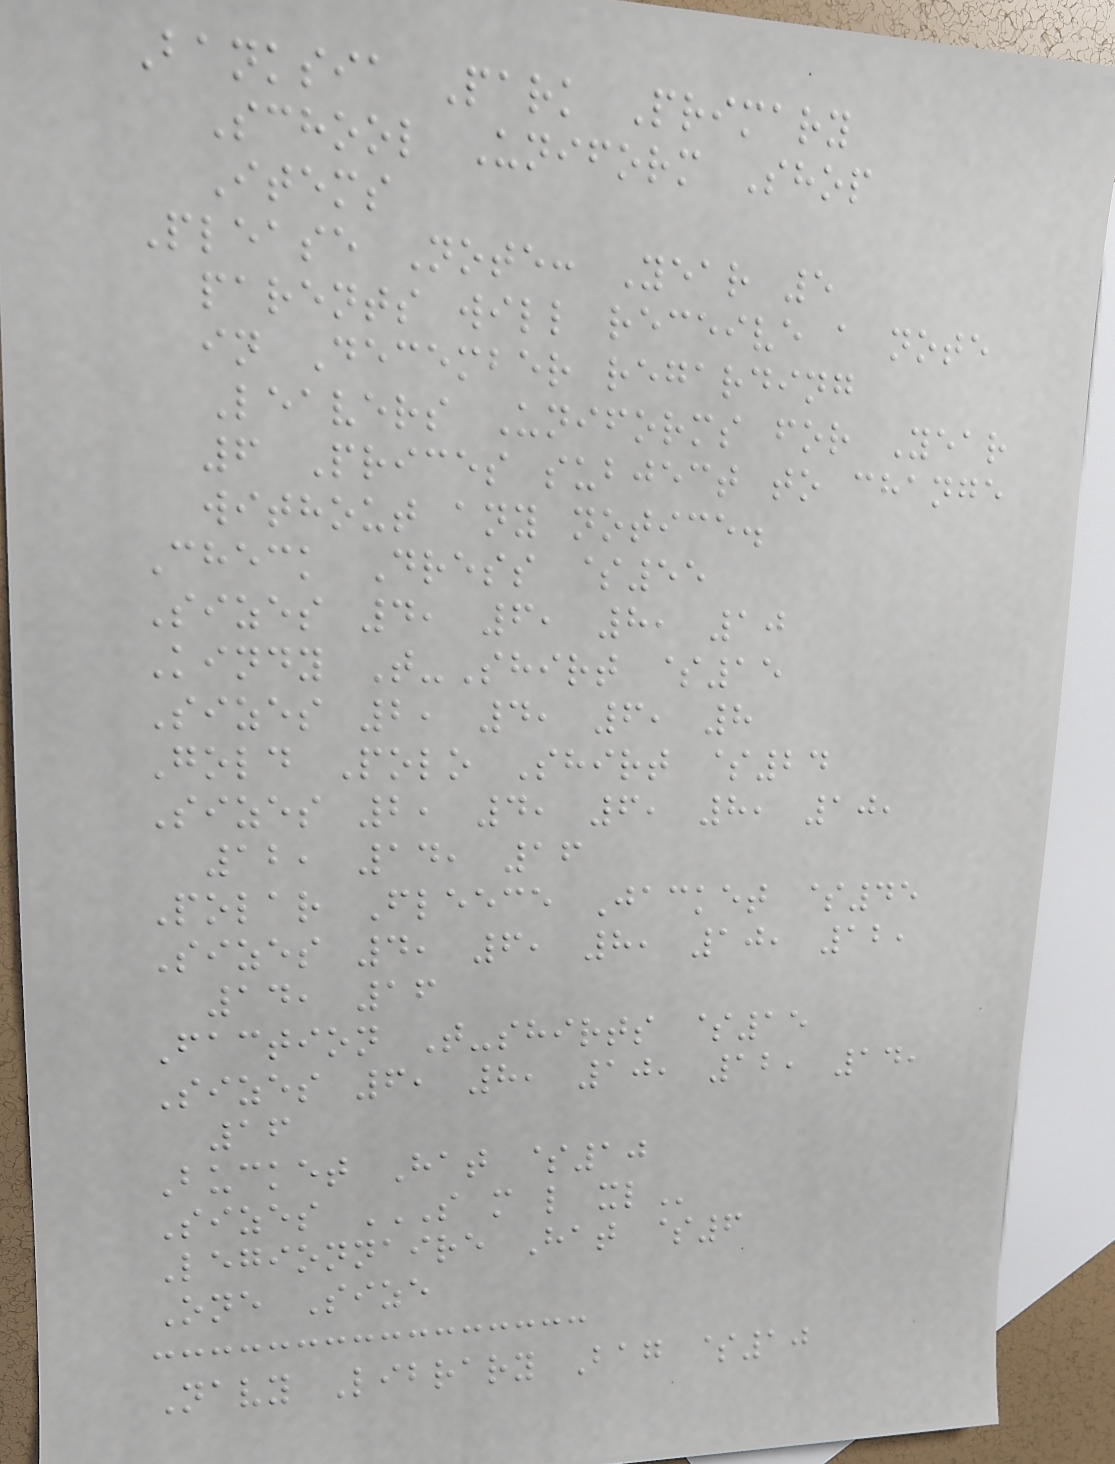Banksia Park Primary
School Uniform Shop
Items
Please Note: Year 5
parents will receive a note
in December regarding
Leavers Uniforms for Year
6 Prices subject to change
without any notice.
Check Dress $55
Sizes 4, 6, 8, 10
Kindy T-Shirt $15
Sizes 2, 4, 6, 8
Gold Polo Shirt $24
Sizes 2, 4, 6, 8, 10,
12, 14, 16
Polar Fleece Jacket $45
Sizes 4, 6, 8, 10, 12,
14, 16
Faction T-shirts $15
Sizes 6, 8, 10, 12, 14,
16
Bucket Hat $10
Sizes S M L XL
Legionnaire Hat $6
One Size
Navy Library Bag $10
